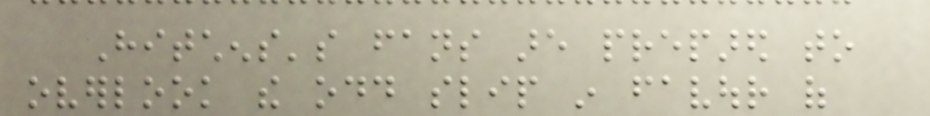Hitchens's fans are prepared to
overlook the odd slip in favour of
